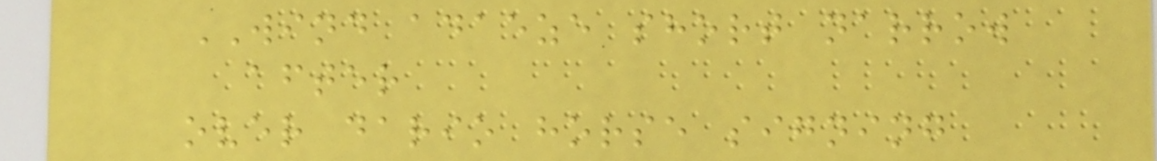WIND adaeze short narrow
after
over dario horse signing
